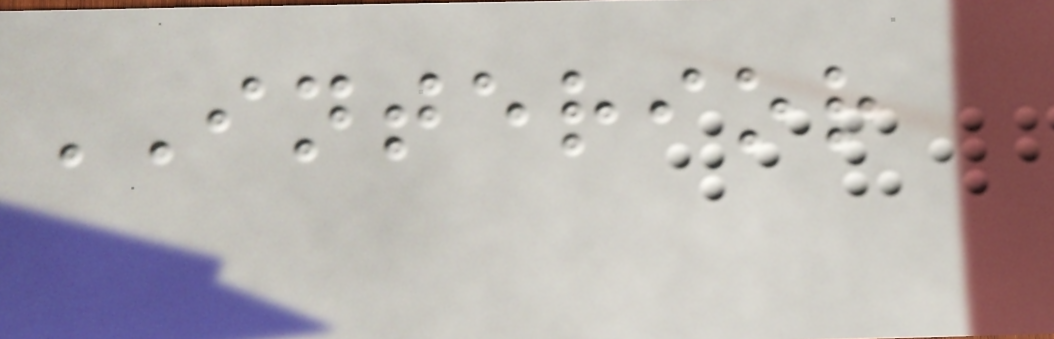INTERIOR
